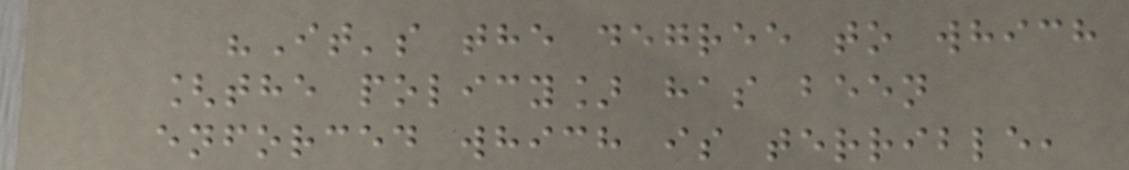"It's the degree to which
[the policy] has been
enforced which is terrible,
